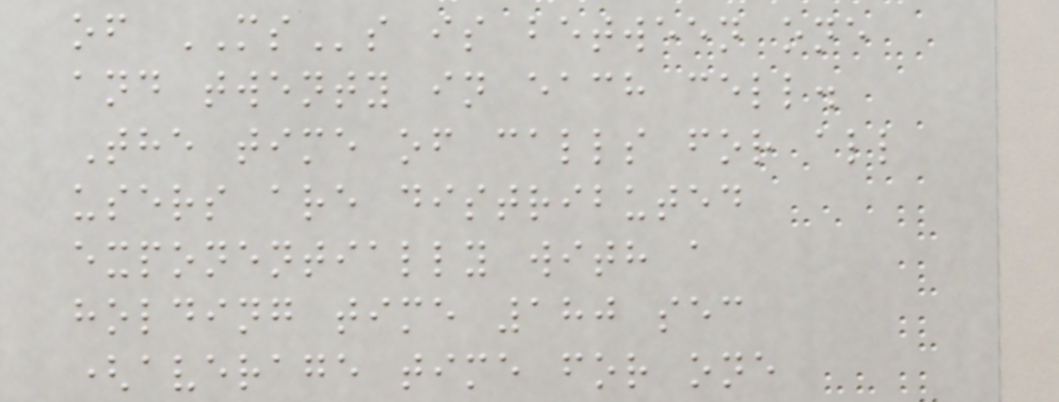of MSs is between one
and twenty in each cell.
The time of calls for all
users are distributed
exponentially with a
holding time 180 sec
(average time for one
